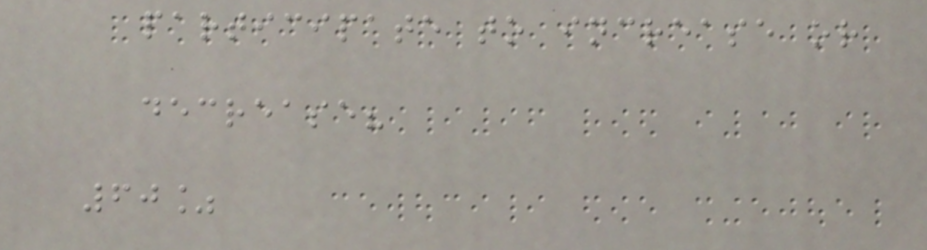participate to increase or
decrease?
60%
